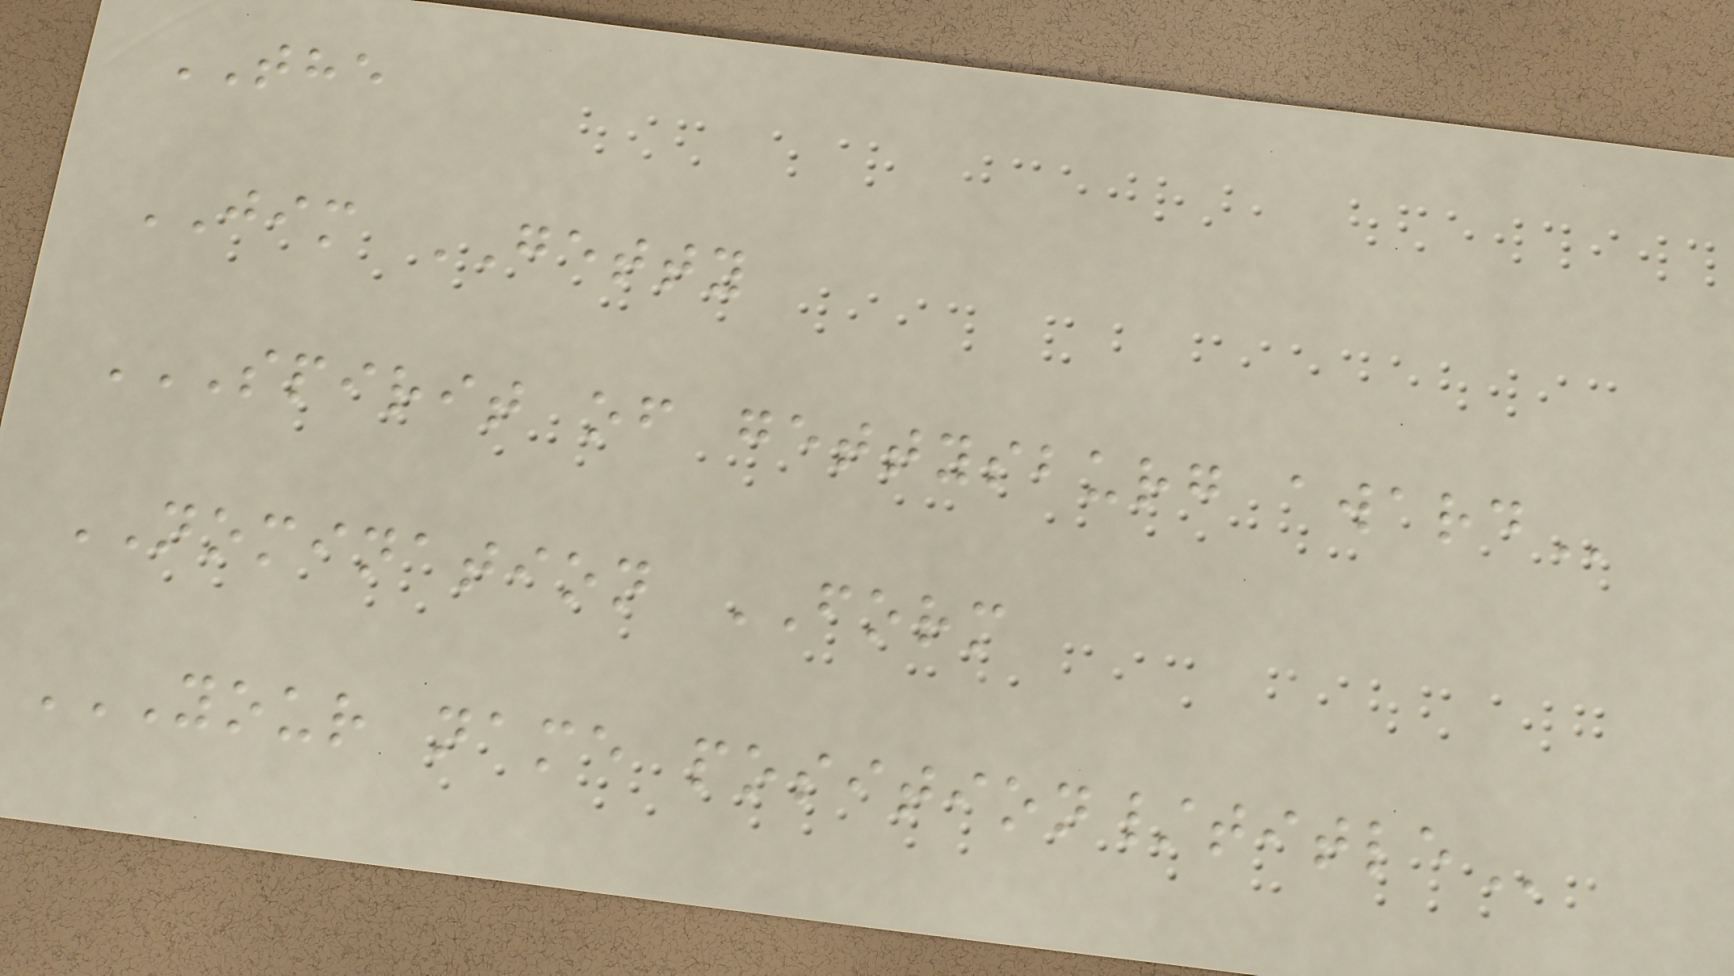THE
JIM GETTY
SPIRIT OF GETTYSBURG AWARD
NOMINATION FORM
YOUR NAME POSITION/TITLE
